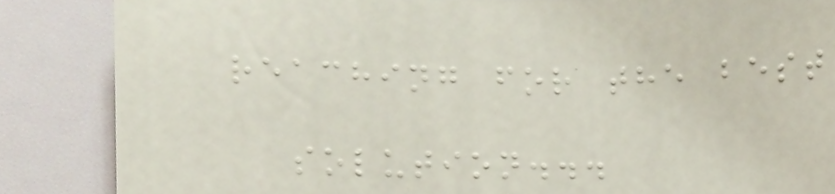reaching for the best
solution...
